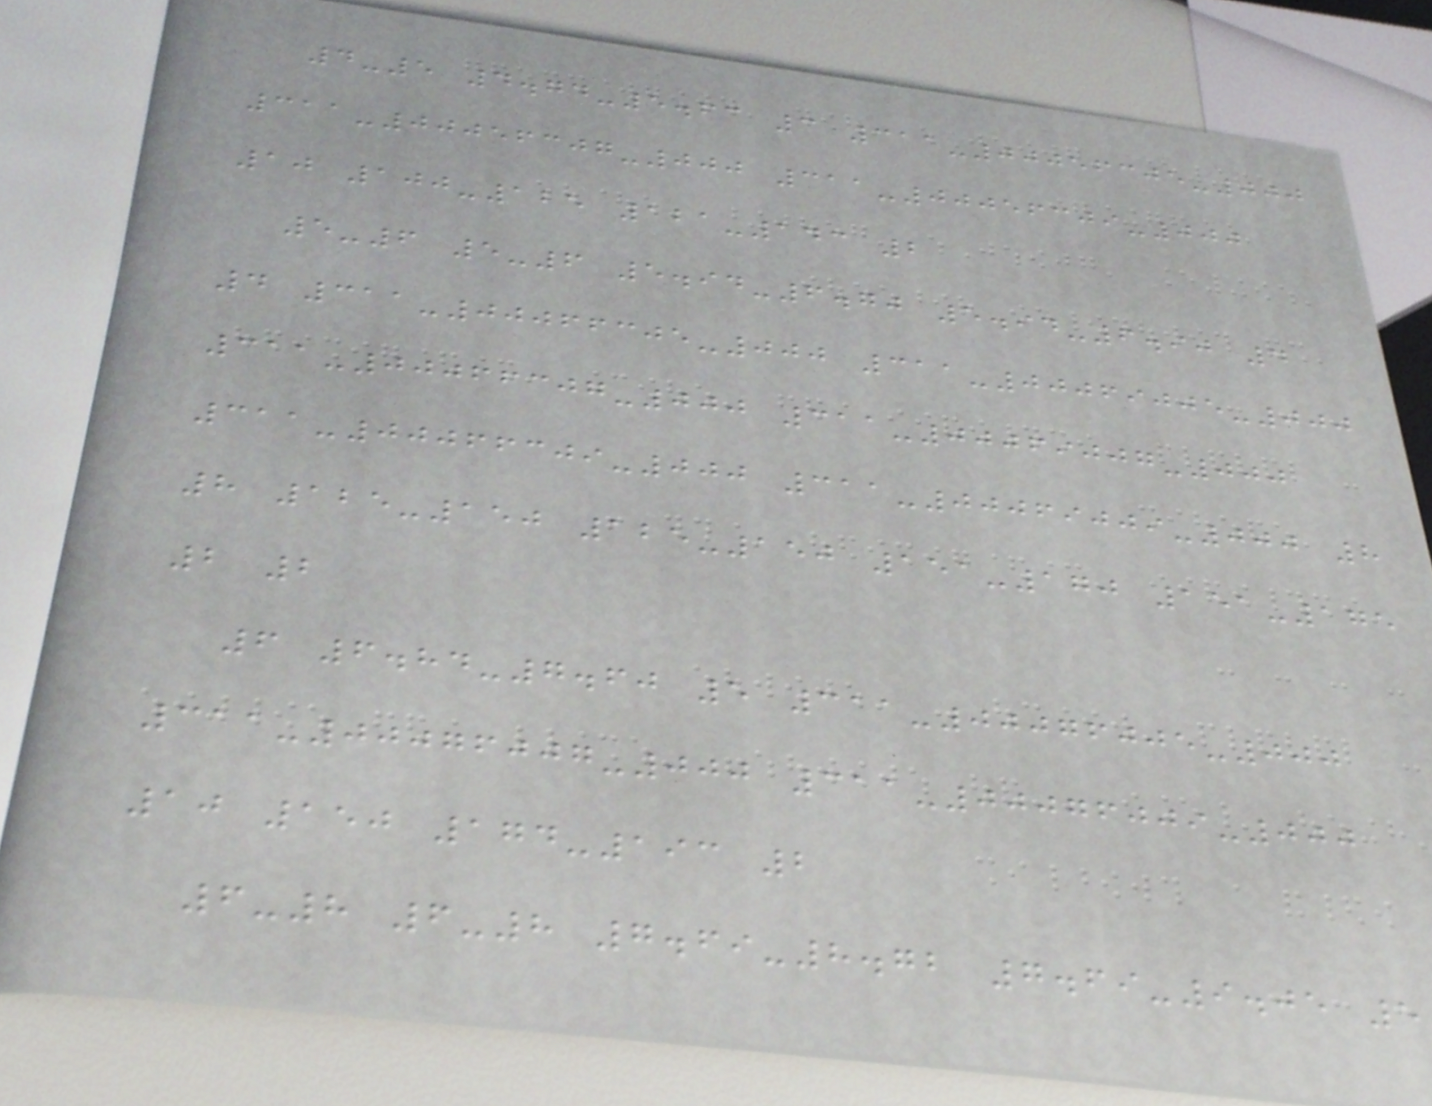4-5 4.74-5.63 3 311-00056305-000
311-00056307-000 311-00056309-000
10 100-125 121-143 2
5-6 5-6 5.94-6.70 5.94-6.90 4
4 311-00066305-000 311-00069005-000
311-00066307-000 311-00069007-000
311-00066309-000 311-00069009-000 8
8 125-150 125-150 151-170 151-175
2 2
6 6.84-7.60 5 311-00076005-000
311-00076007-000 311-00076009-000
10 150 174-193 2
6-8 6-8 7.69-8.72 7.69-9.05 5
